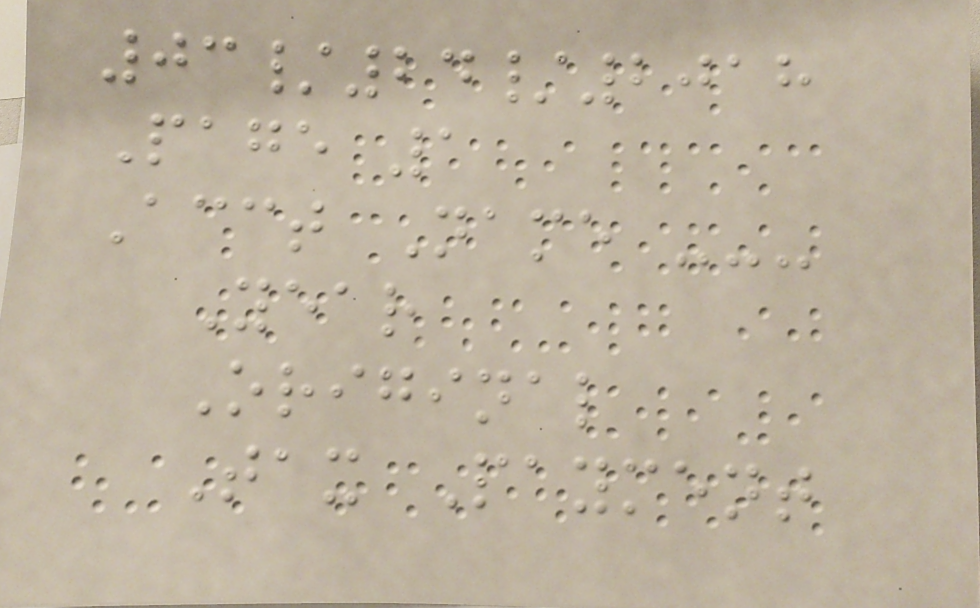03/24/2018
Page 1
Acct Name ---
Year
Original
Tax Payment
